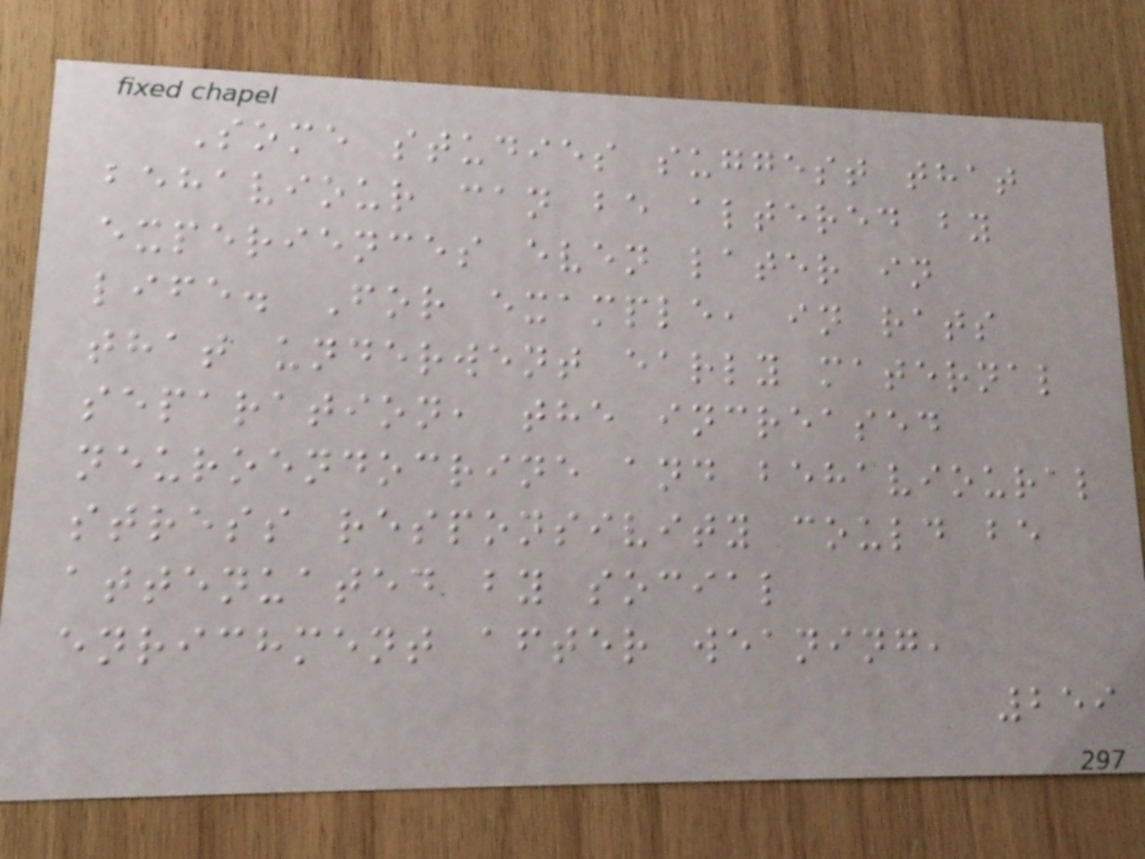Some studies suggest that
behaviour can be altered by
experiences even later in
life. For example, in rats
that underwent early maternal
separation, the increased
neuroendocrine and behavioural
stress responsivity could be
attenuated by social
enrichment after weaning,
259
